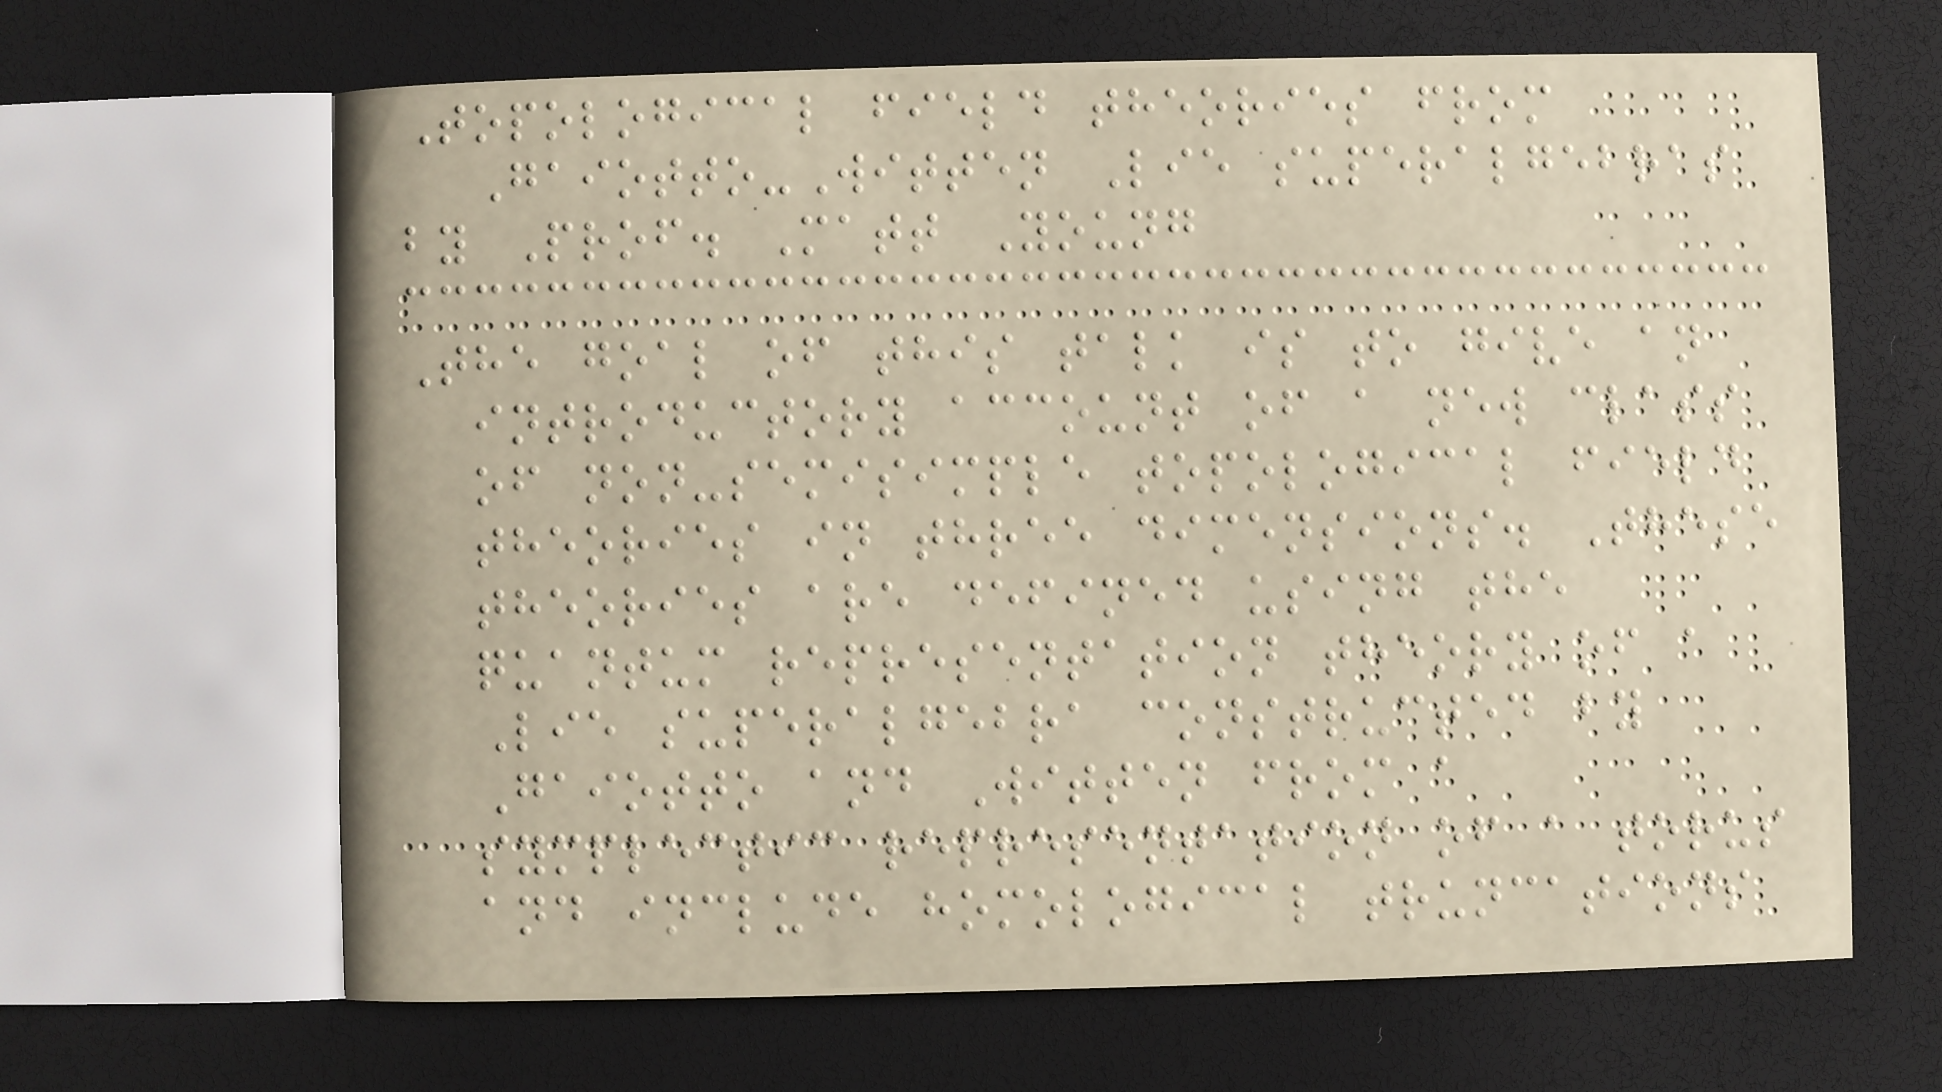Topological field theories from
Gaiotto-Witten Lie superalgebras
by Prof. Matt Young
The goal of this talk is to give an
introductory account of a new class
of non-semisimple topological field
theories in three dimensions. These
theories are defined using the
quantum representation theory of a
Lie superalgebra constructed by
Gaiotto and Witten from a
symplectic representation of a torus
and include homological truncations
